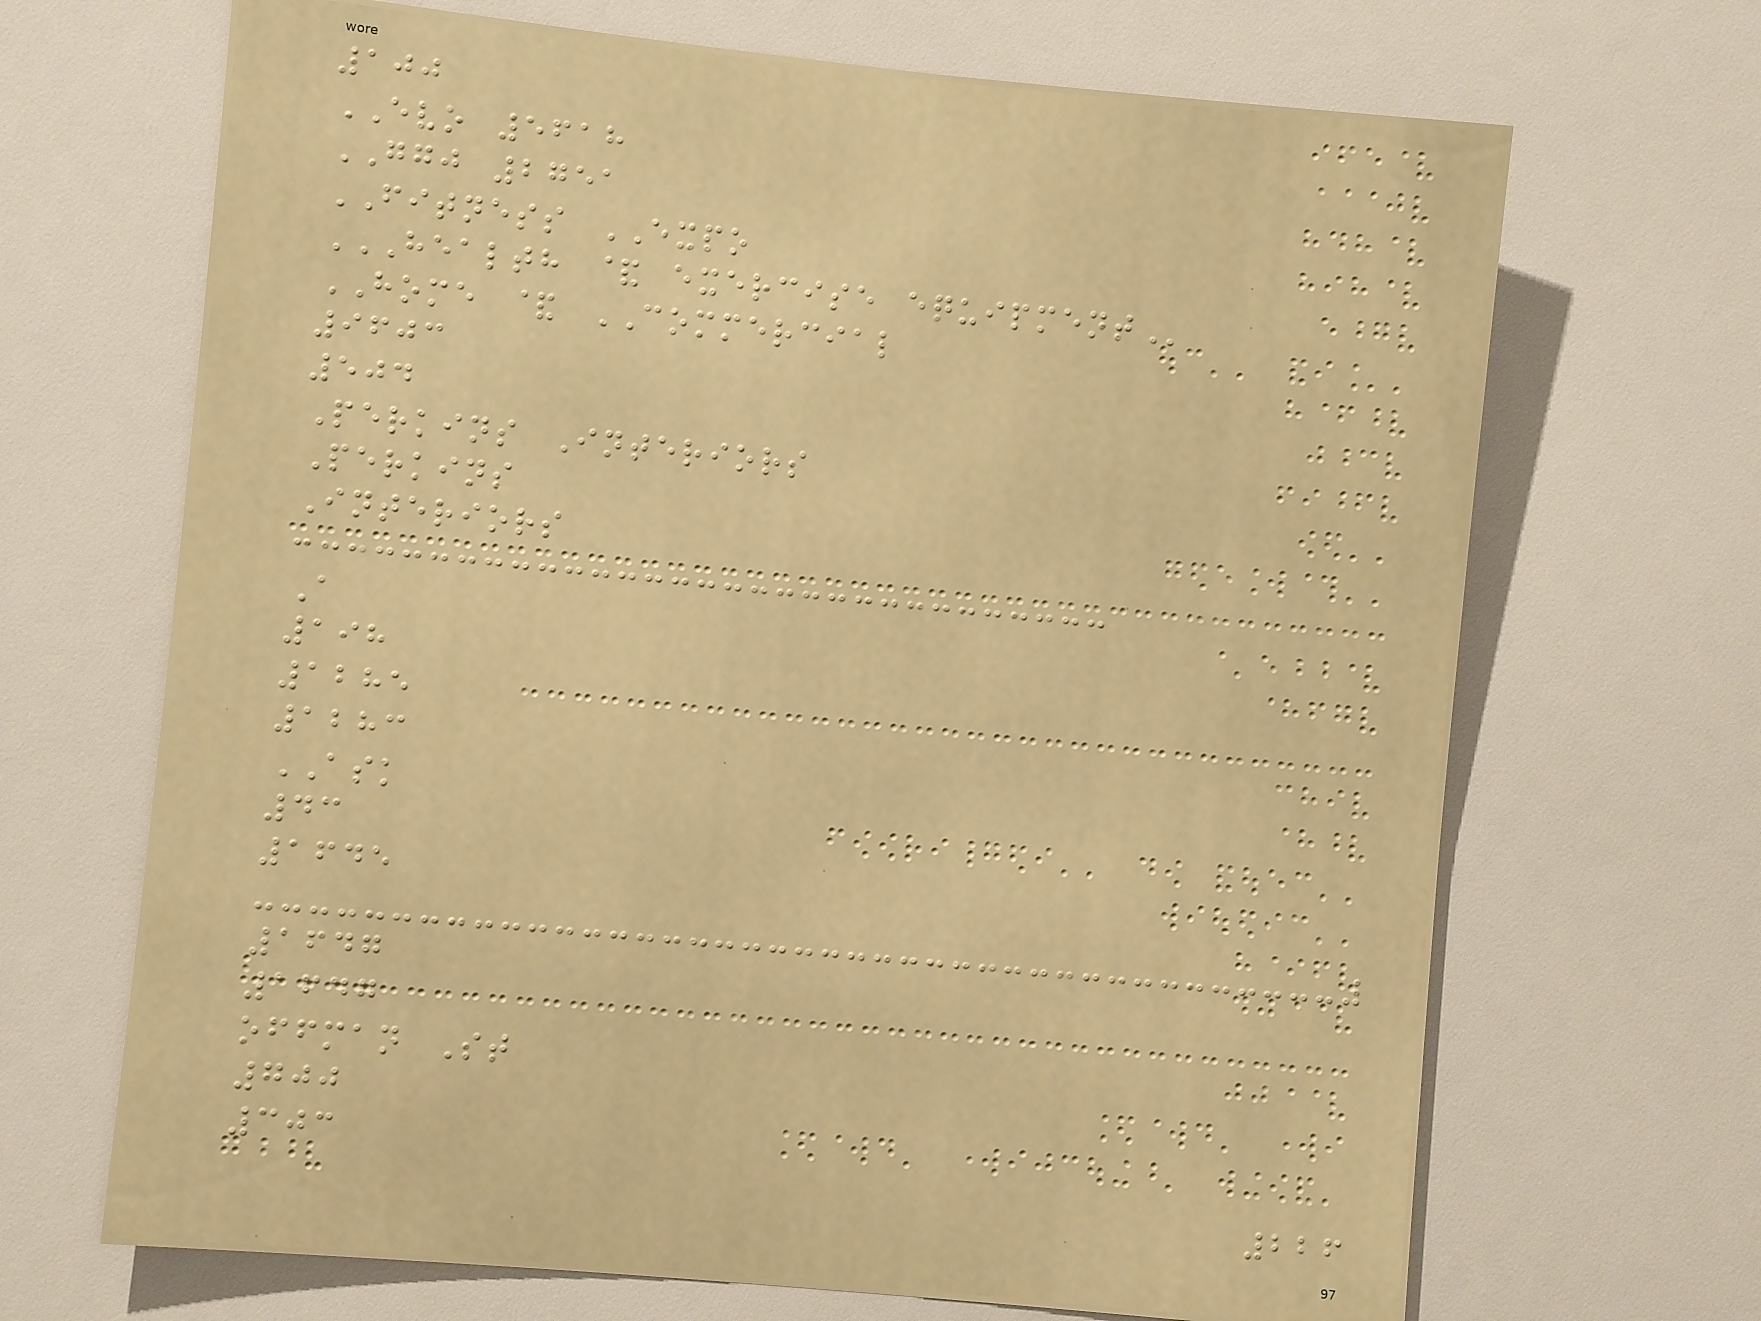100
EVO 5618
GGJ 2751
FITNESS EXPO
HEALTH & EXERCISE EQUIPMENT
HOME & COMMERCIAL
9603
504
Perkins Interiors
Perkins
Interiors
A
198
1285
1283
ASK
43
1645
1647
1647
offman St
700
303
226
